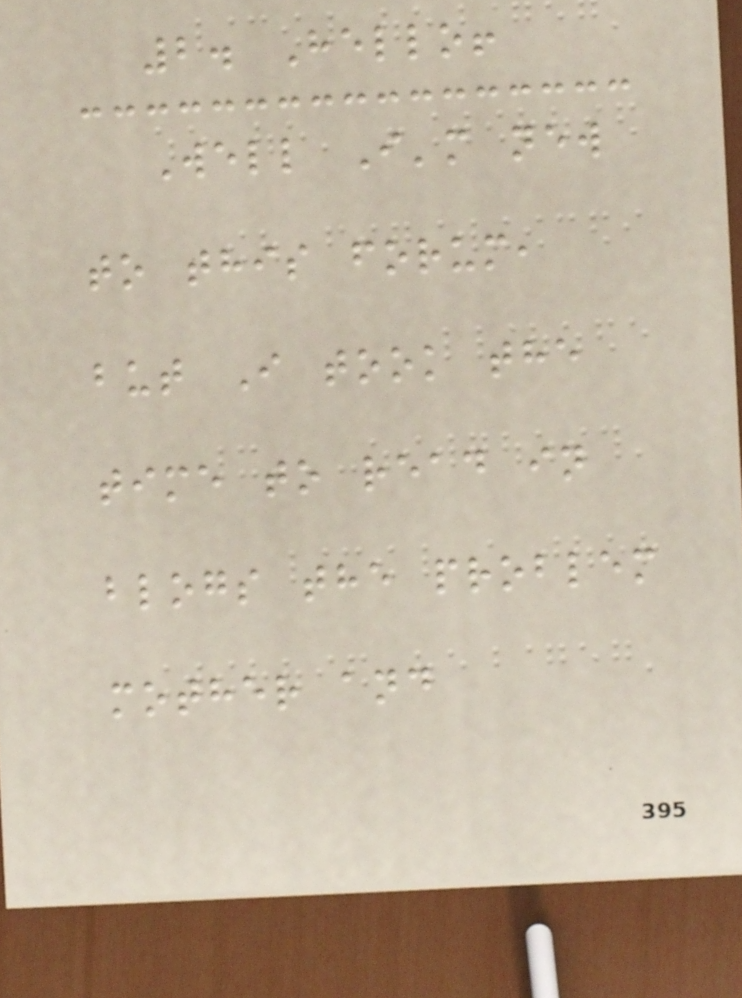2. Hello!
Well I'm new
to this forum,
but I took the
time to read in
blogs the problem
mother and
